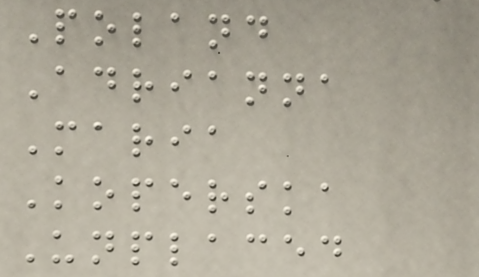Poland
Adrianna
Maria
Koperska
Unplaced
